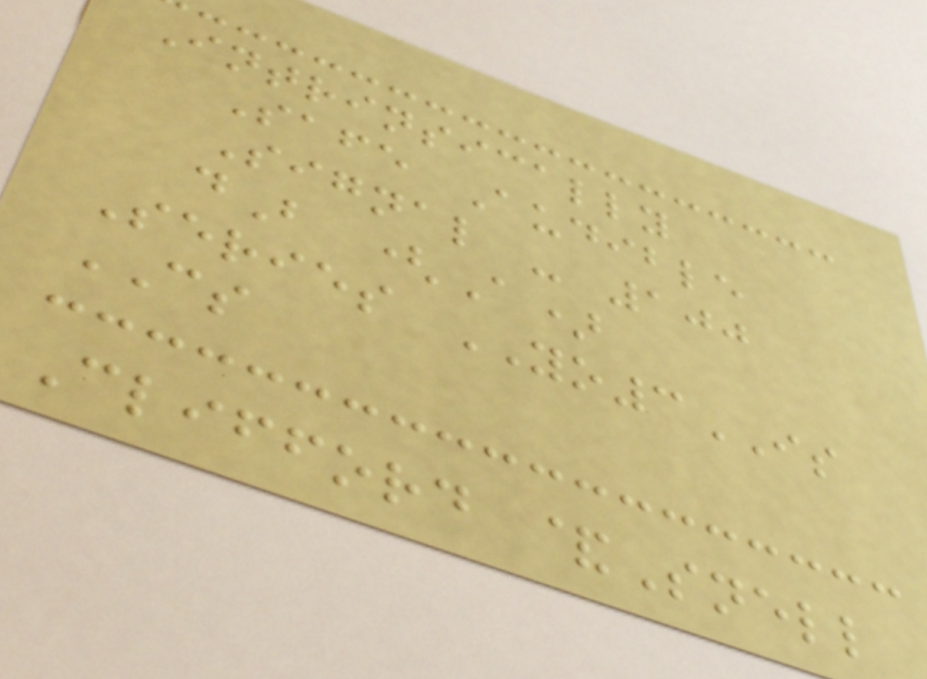Intrinsically
Safe Audible
Signal - 100
dB (A)
Series YO3IS
CS
Clifford &Snell
